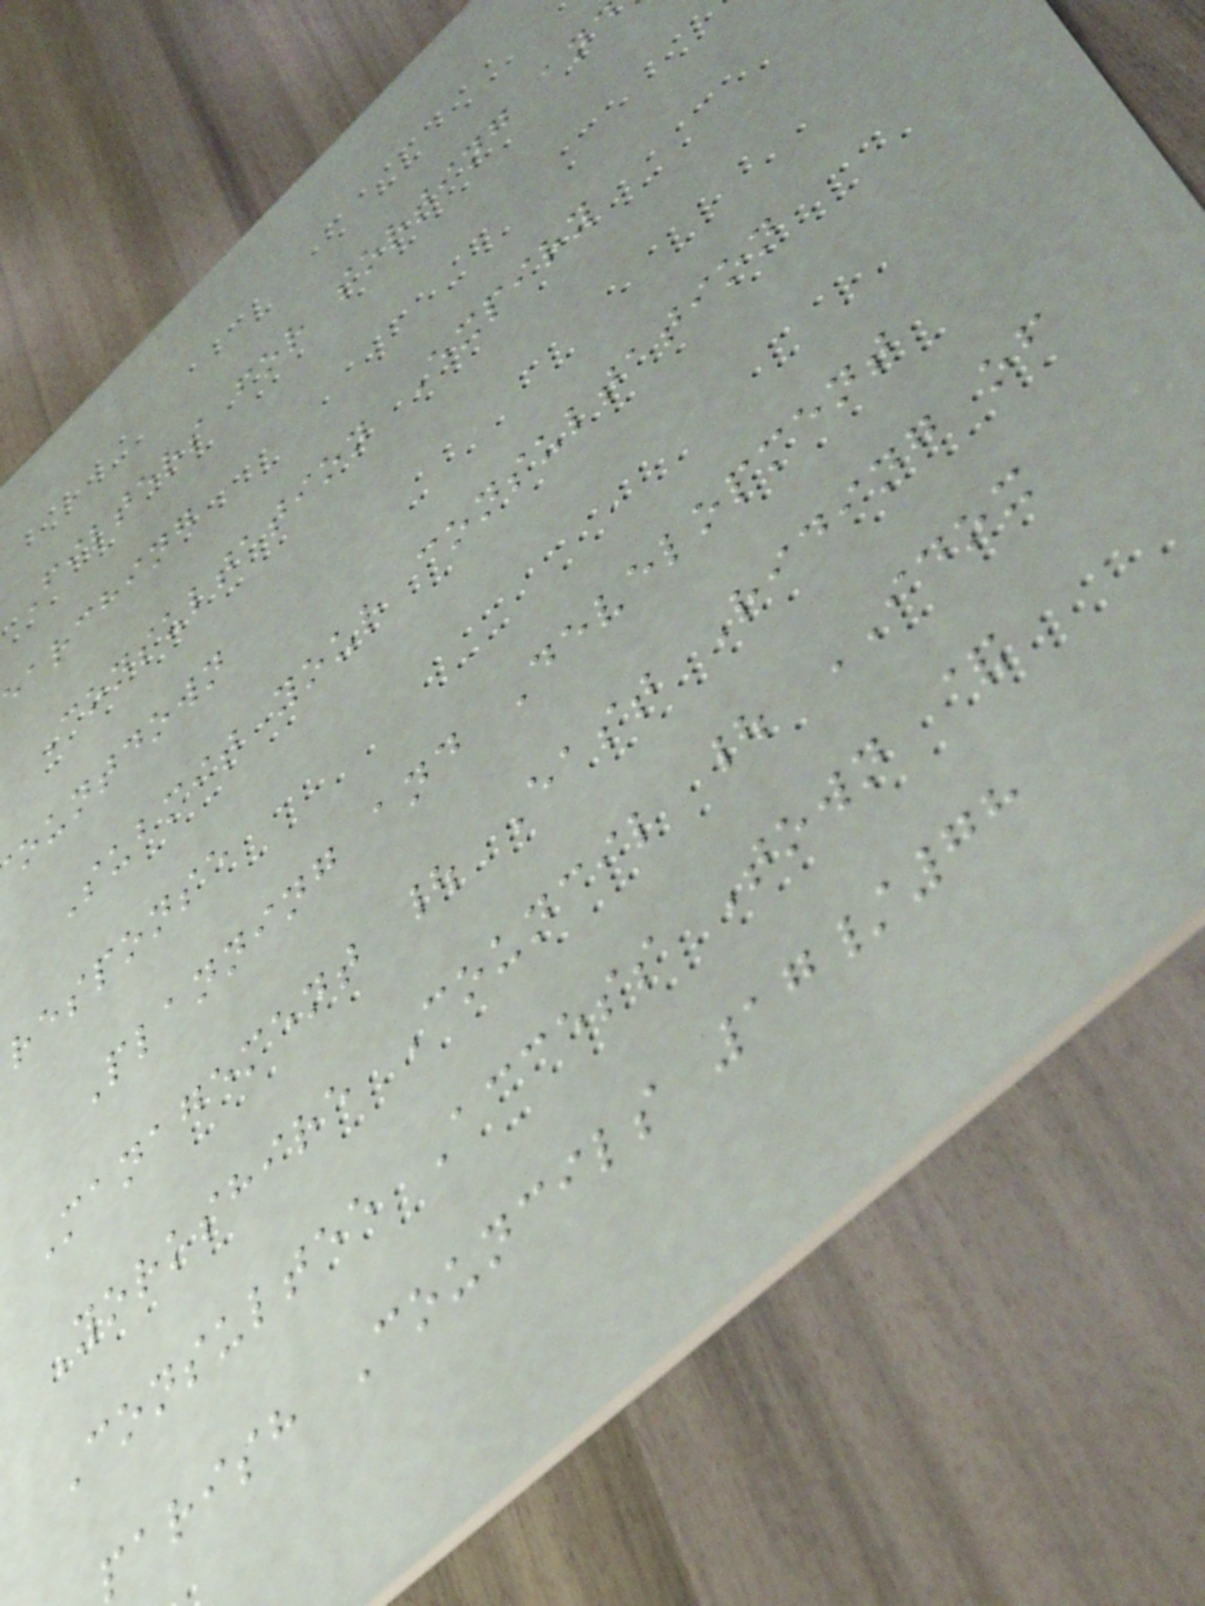Filters for sorting an
earching
Consultation Expiry
ountdown
Submit your consultation
response
Planning and Development
Management | East Riding of
Yorkshire Council | IDOX
Consultee Access Town &
parish Councils 17/78
